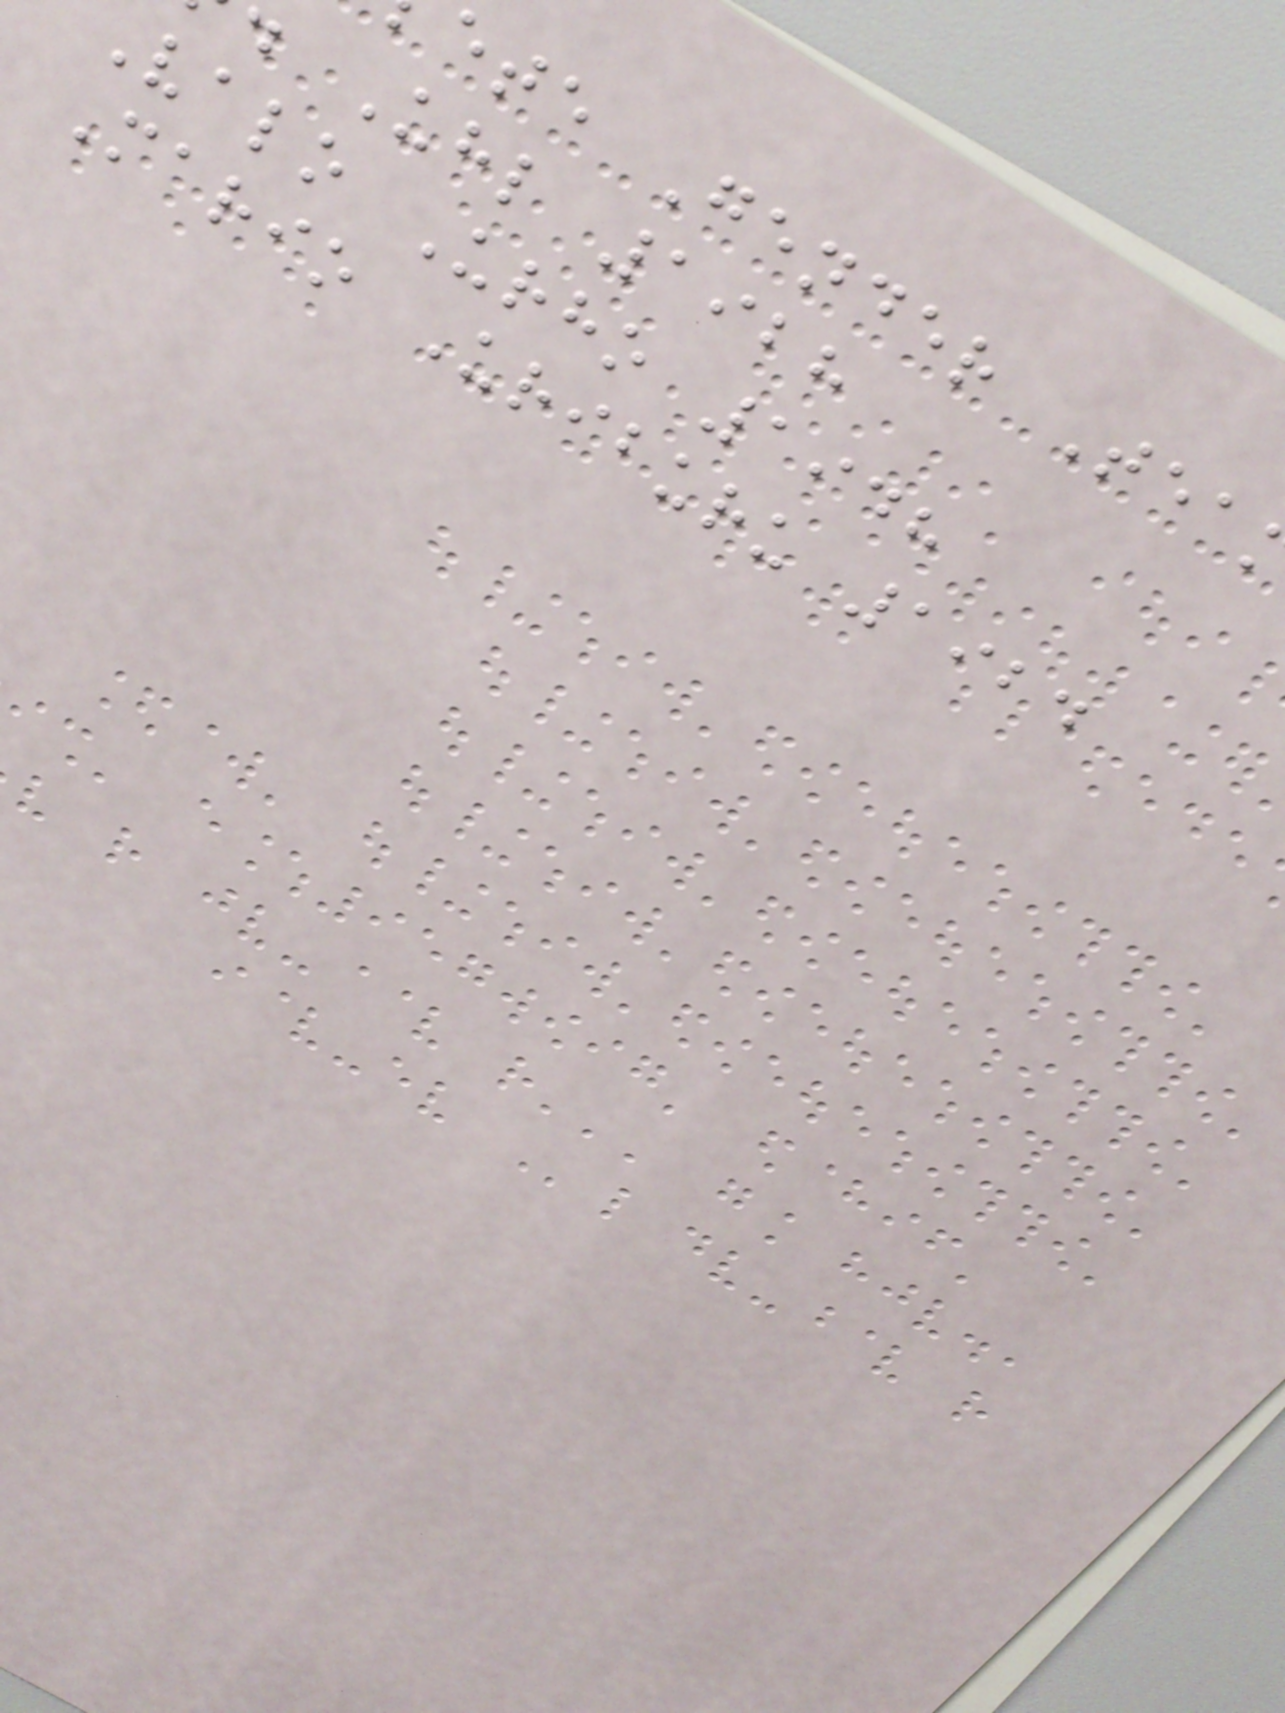ete Gender Tea
Uhl 1928
Valo Urho 1948
Mario Uriburu 1924
